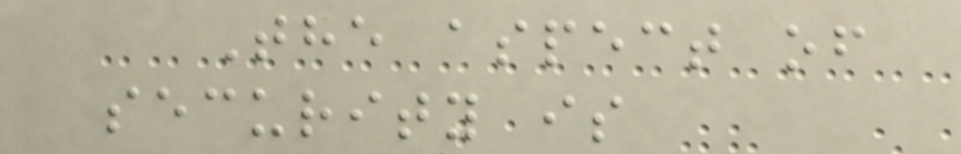The aspect of
security is
